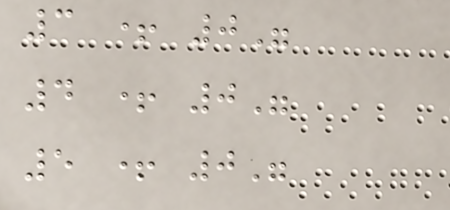3 + 0"
4 + 0"
5 + 0"
